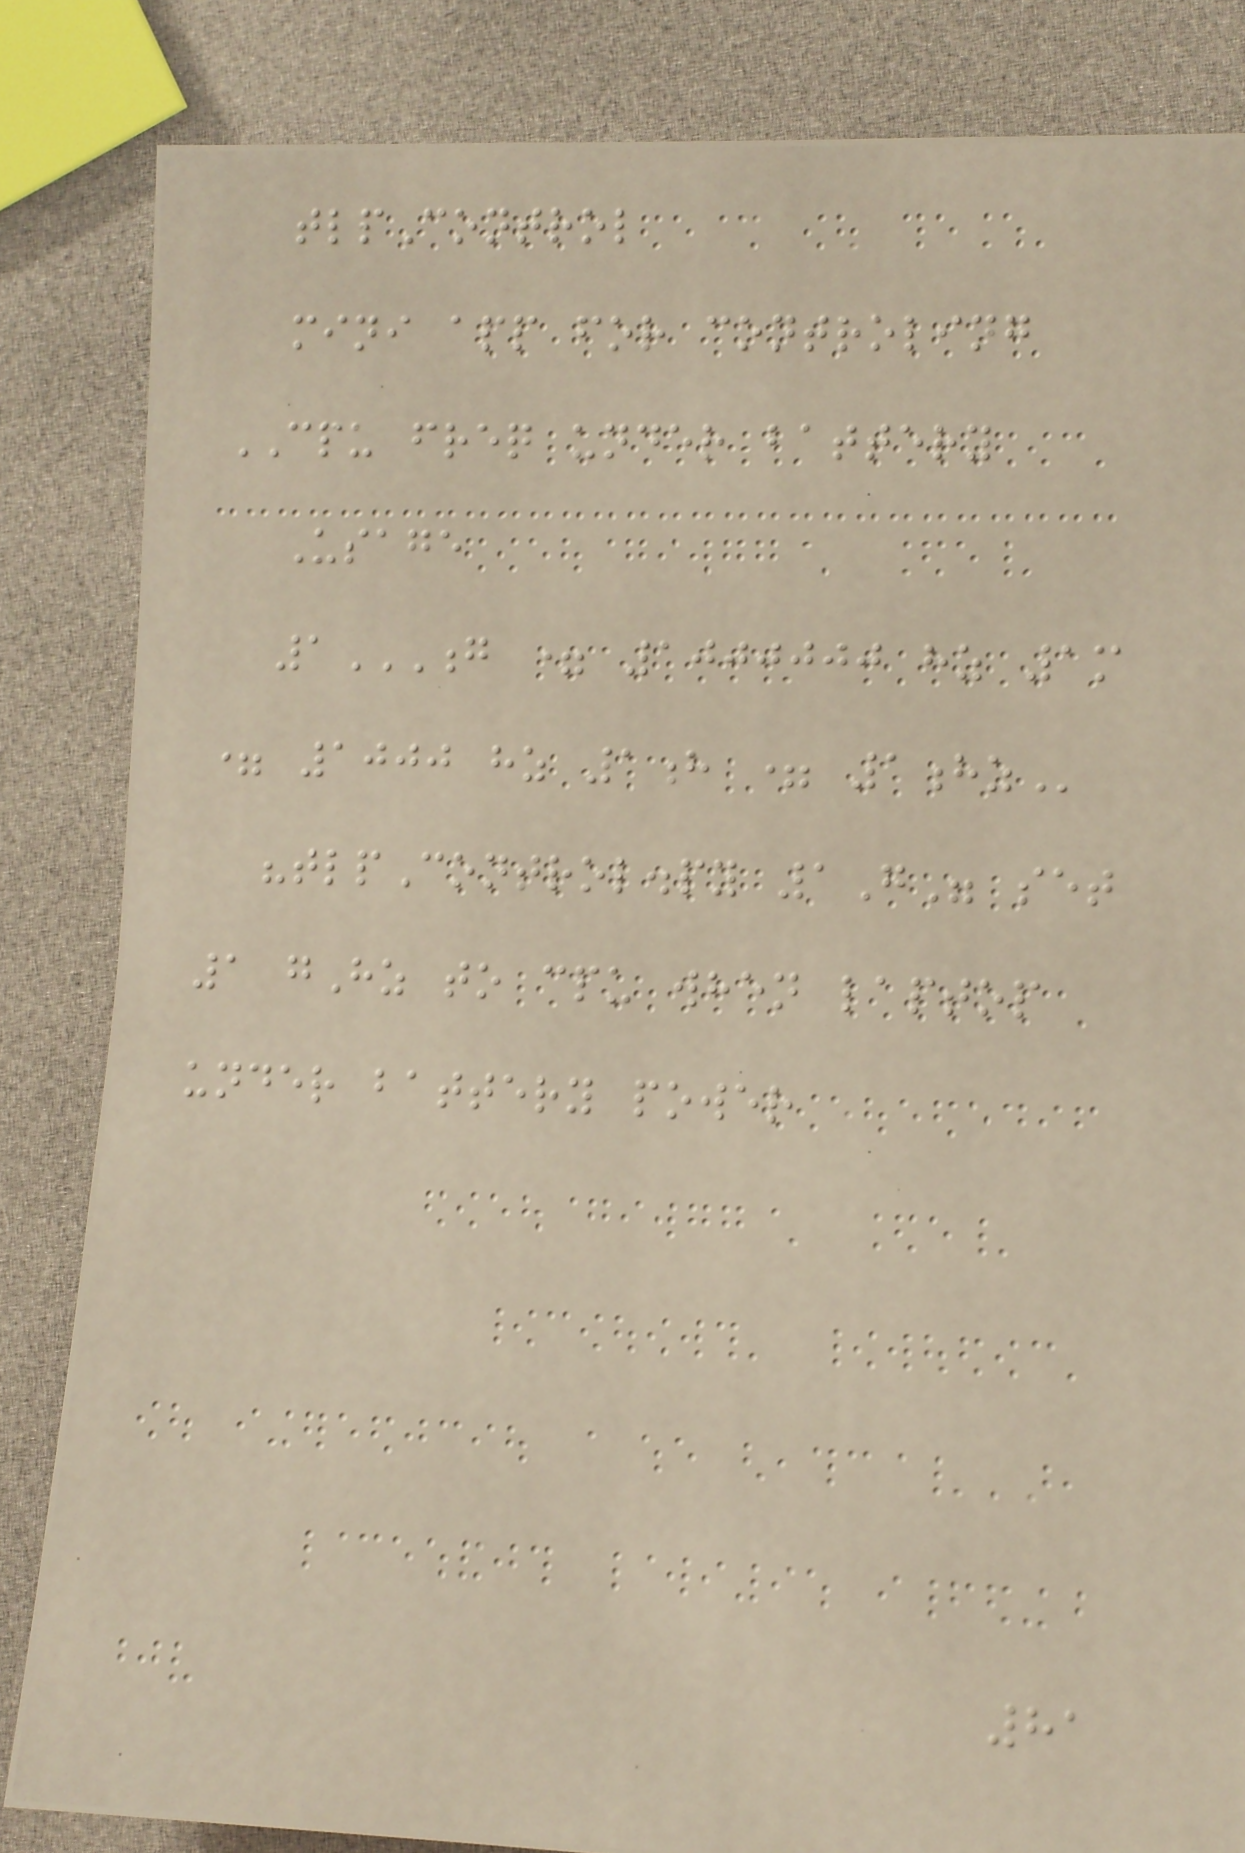tlpControl
mini app for controling
CPU freq under battery
Usage
1G = 1000000 HZ 1M
= 1000 HZ 1H = 1HZ
"tlpControl.py 1G" set
1 gHz to cpu when laptop
under battery power
81
